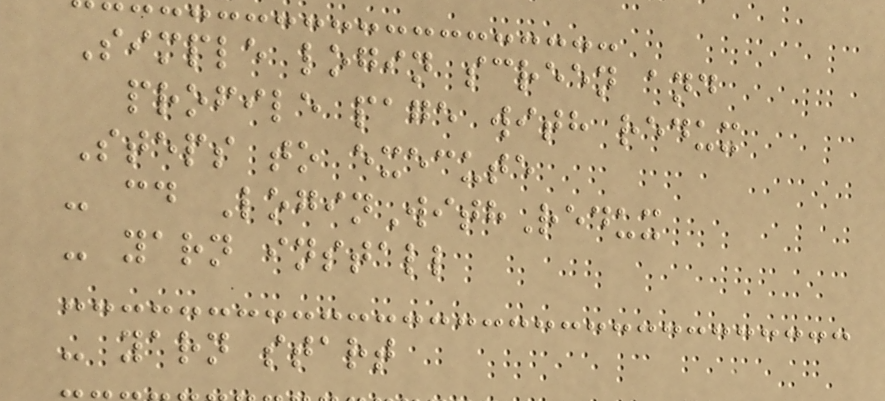Simple login screen and
profile page with redux
Steps to execute
- cd LoginWithRedux
- yarn install
- yarn start
